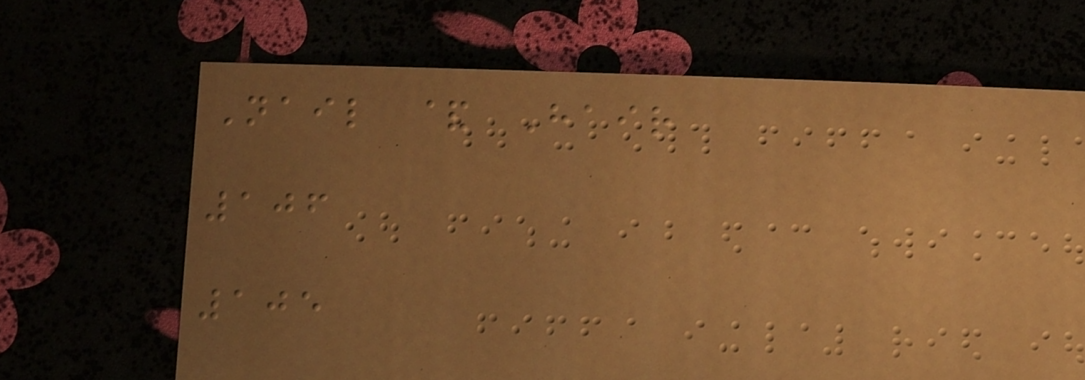Nail & Hair
106
105
